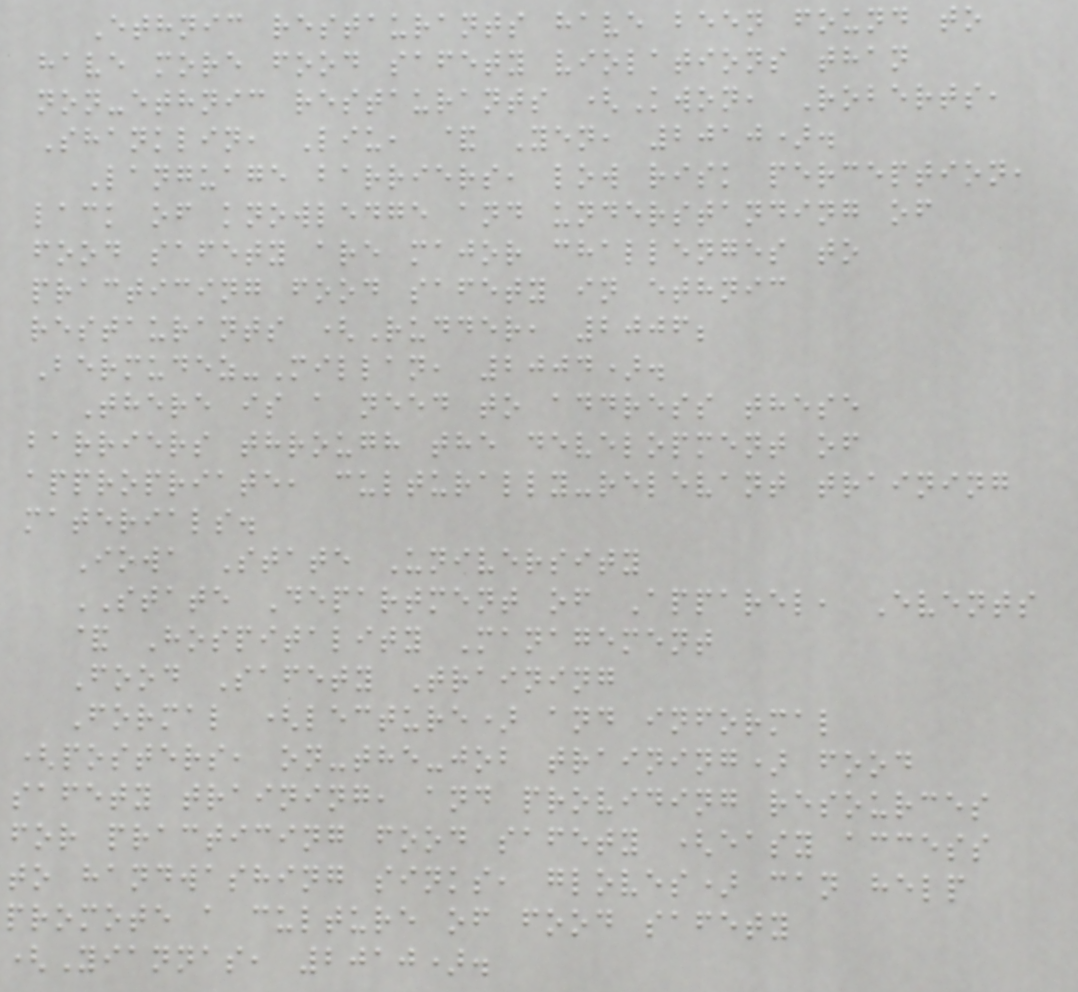Ethnic restaurants have been found to
have more food safety violations than
non-ethnic restaurants (Kwon, Roberts,
Shanklin, Liu, & Yen, 2010).
Language barriers, low risk perception,
lack of knowledge and understanding of
food safety are major challenges to
practicing food safety in ethnic
restaurants (Rudder, 2006;
Bermudez-Millan, 2004).
There is a need to address these
barriers through the development of
appropriate, culturally-relevant training
materials.
Iowa State University
STATE Department of Apparel, Events
& Hospitality Management
Food Safety Training
Formal (lecture) and informal
(posters, on-the-job training) food
safety training, and providing resources
for practicing food safety (easy access
to handwashing sinks, gloves) can help
promote a culture of food safety
(Yiannas, 2010).
